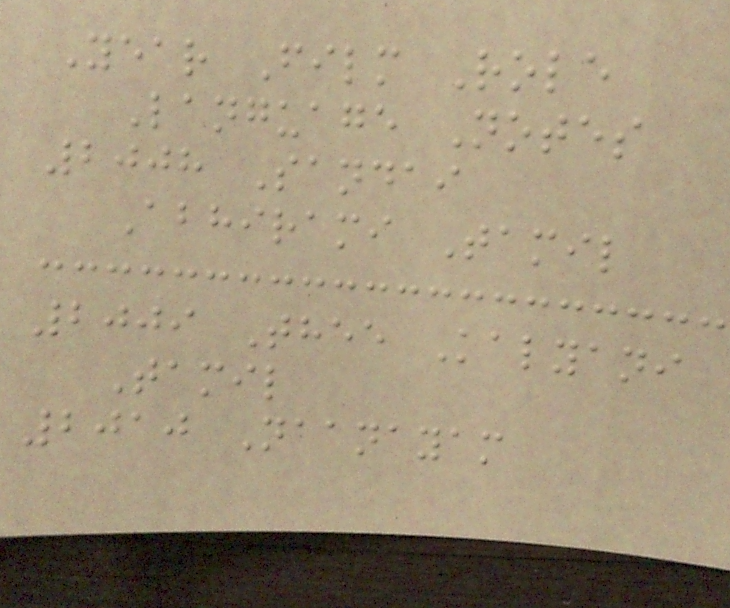Year Film Role
Language Notes
2008 Sandai
Abhirami Tamil
2009 Thee Kalyani
Tamil
2010 Naanayam
